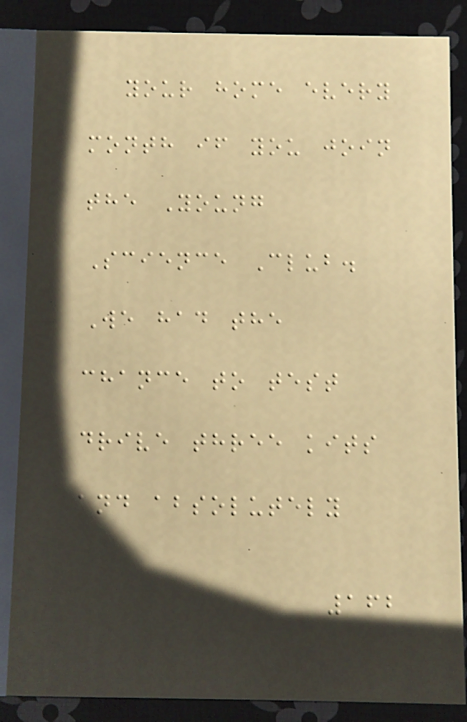your home every
month if you join
the Young
Science Club.
We had the
chance to test
drive three kits
and absolutely
162
